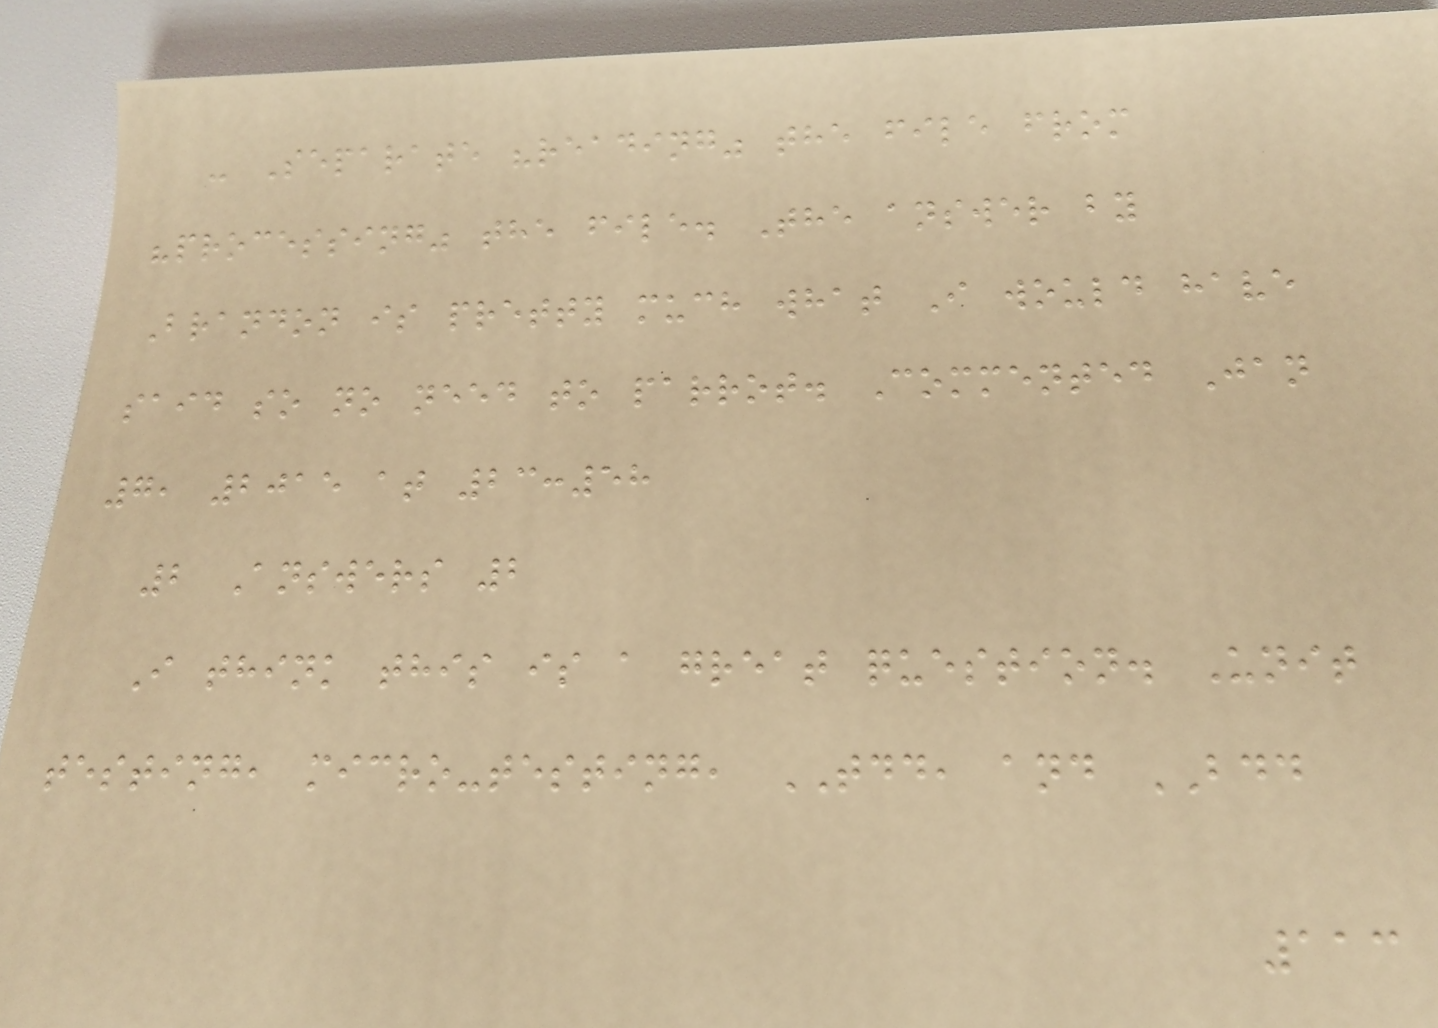- Separate "reading" the file from
"processing" the file. The answer by
Brandon is pretty much what I would have
said so no need to parrot. Commented Jan
7, 2015 at 23:58
2 Answers 2
I think this is a great question. Unit
testing, micro-testing, TDD, and BDD
113
